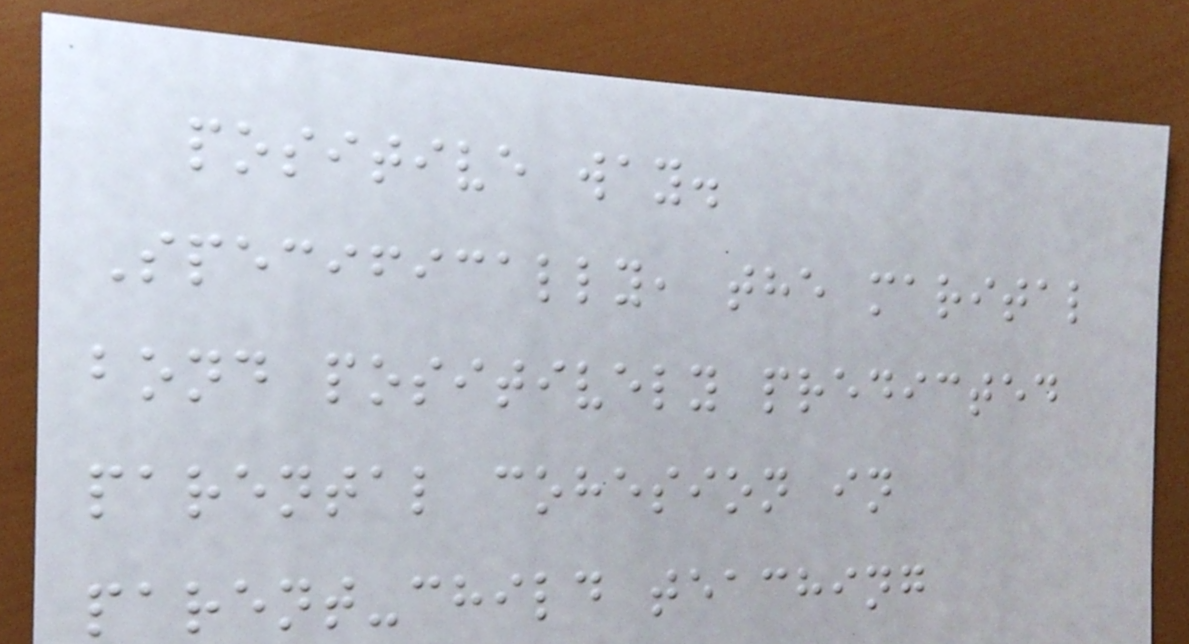positive way.
Specifically, the marital
bond positively predicted
parental cohesion in
parent-child teaching
